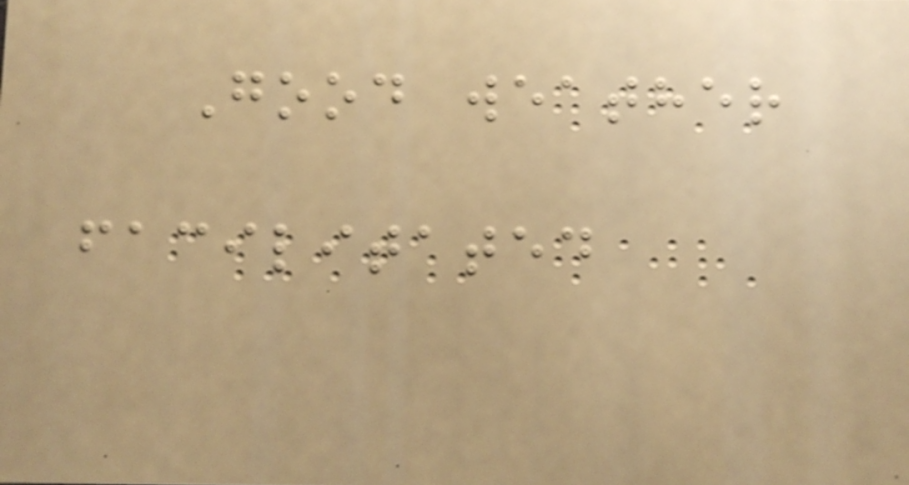Good weather
facilitated
